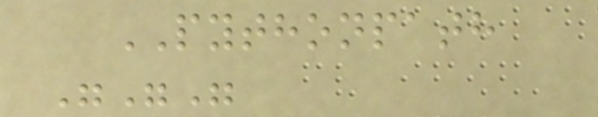PYTHONPATH
"""
